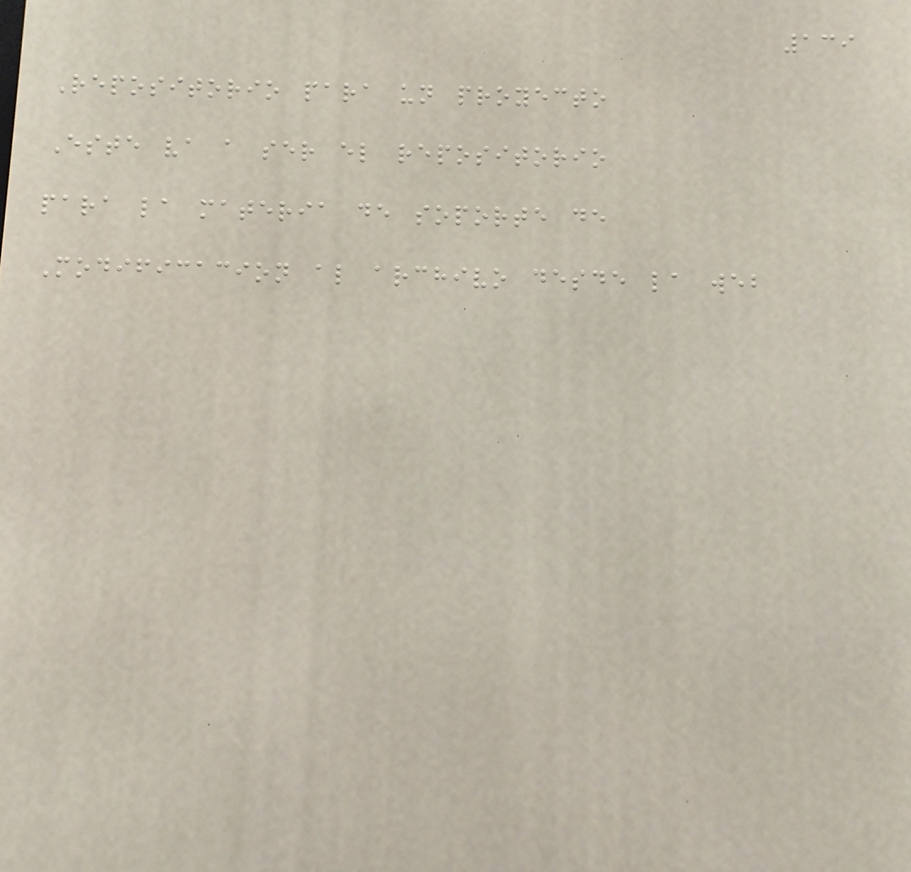139
Repositorio para un proyecto
Este va a ser el repositorio
para la materia de soporte de
Modificacion al archivo desde la web
